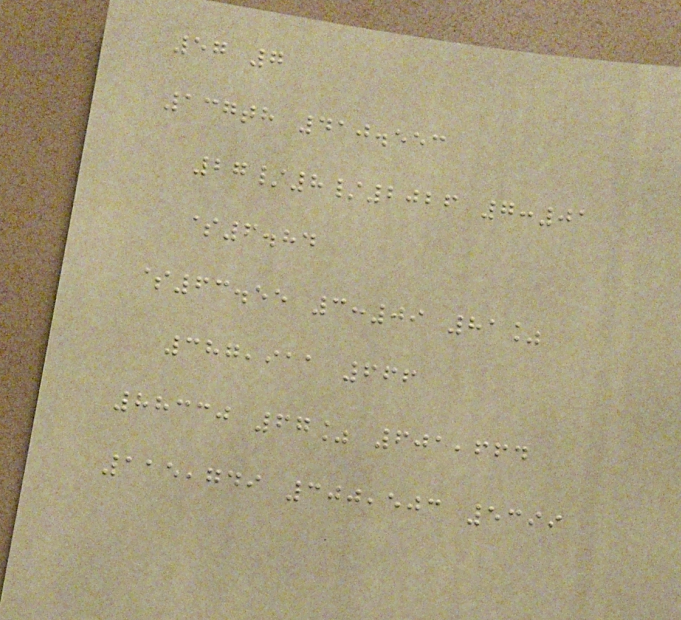57 7
137th 410.553
27/8/2026 7:01
$6.84
$63.55 3:09 81%
387,911 666
88330 67% 601,664
115,749 300,503 5399
